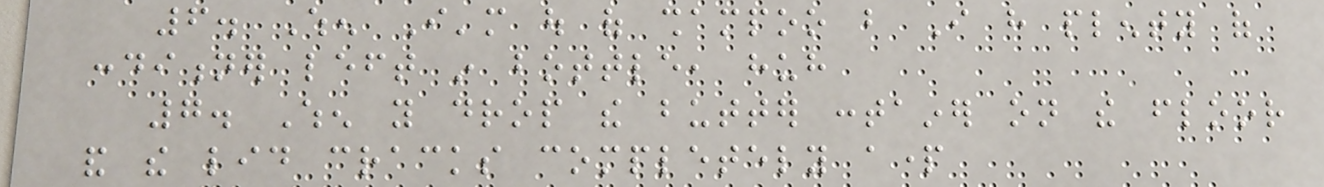6. When I'm out of shampoo but I have plenty of
conditioner left in bottle, huh
7. When you drop the butter container on the floor
and the lid cracks completely apart
